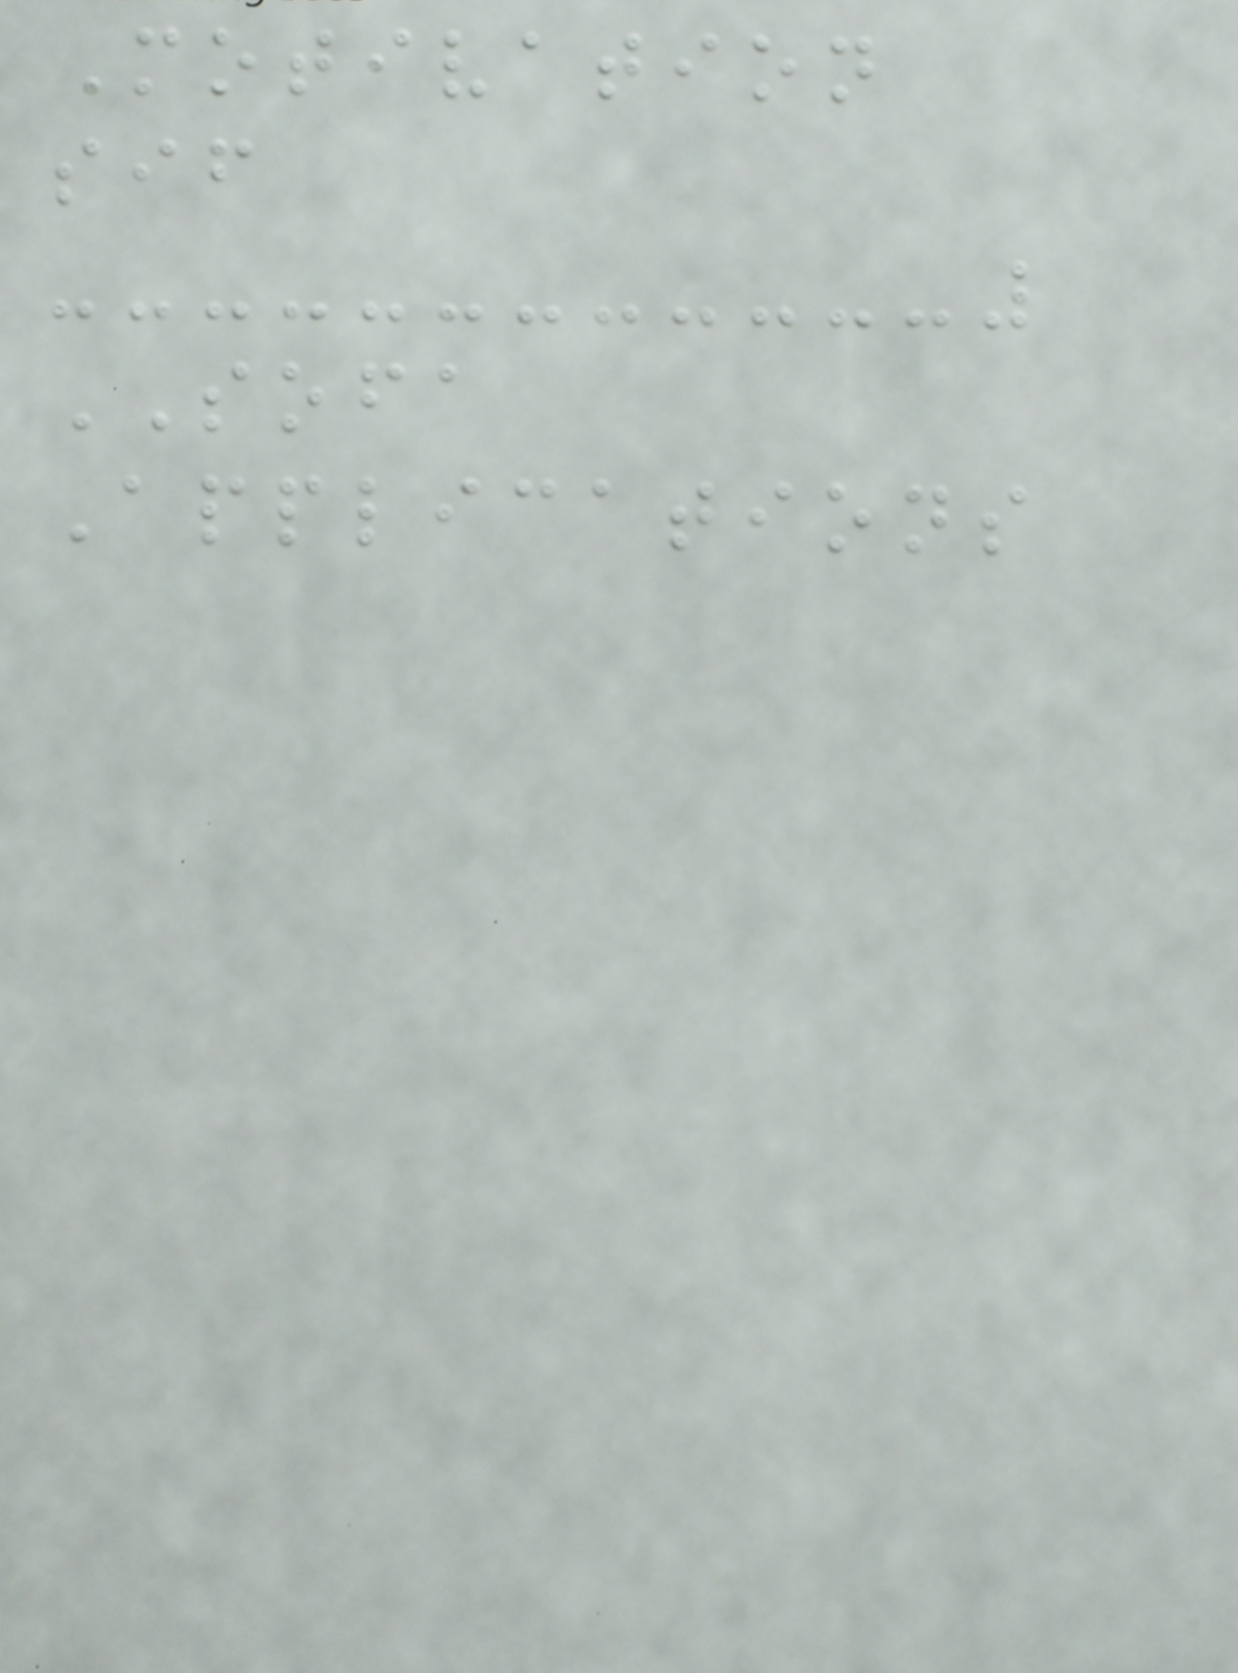Motivation
sif
SOFA
Applications
